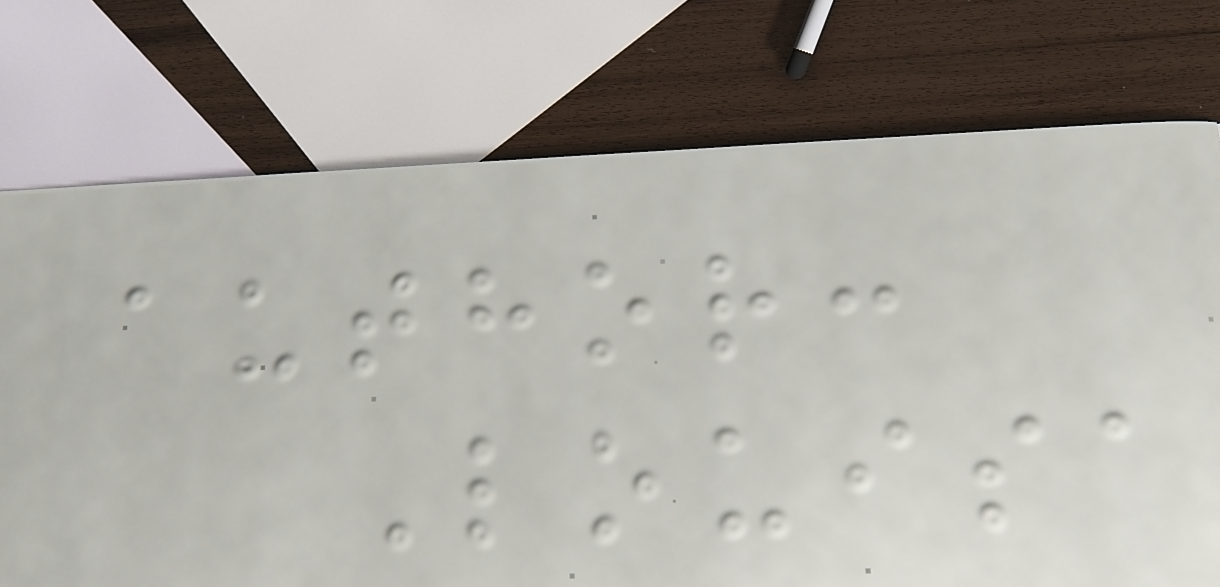author:
Louisa
